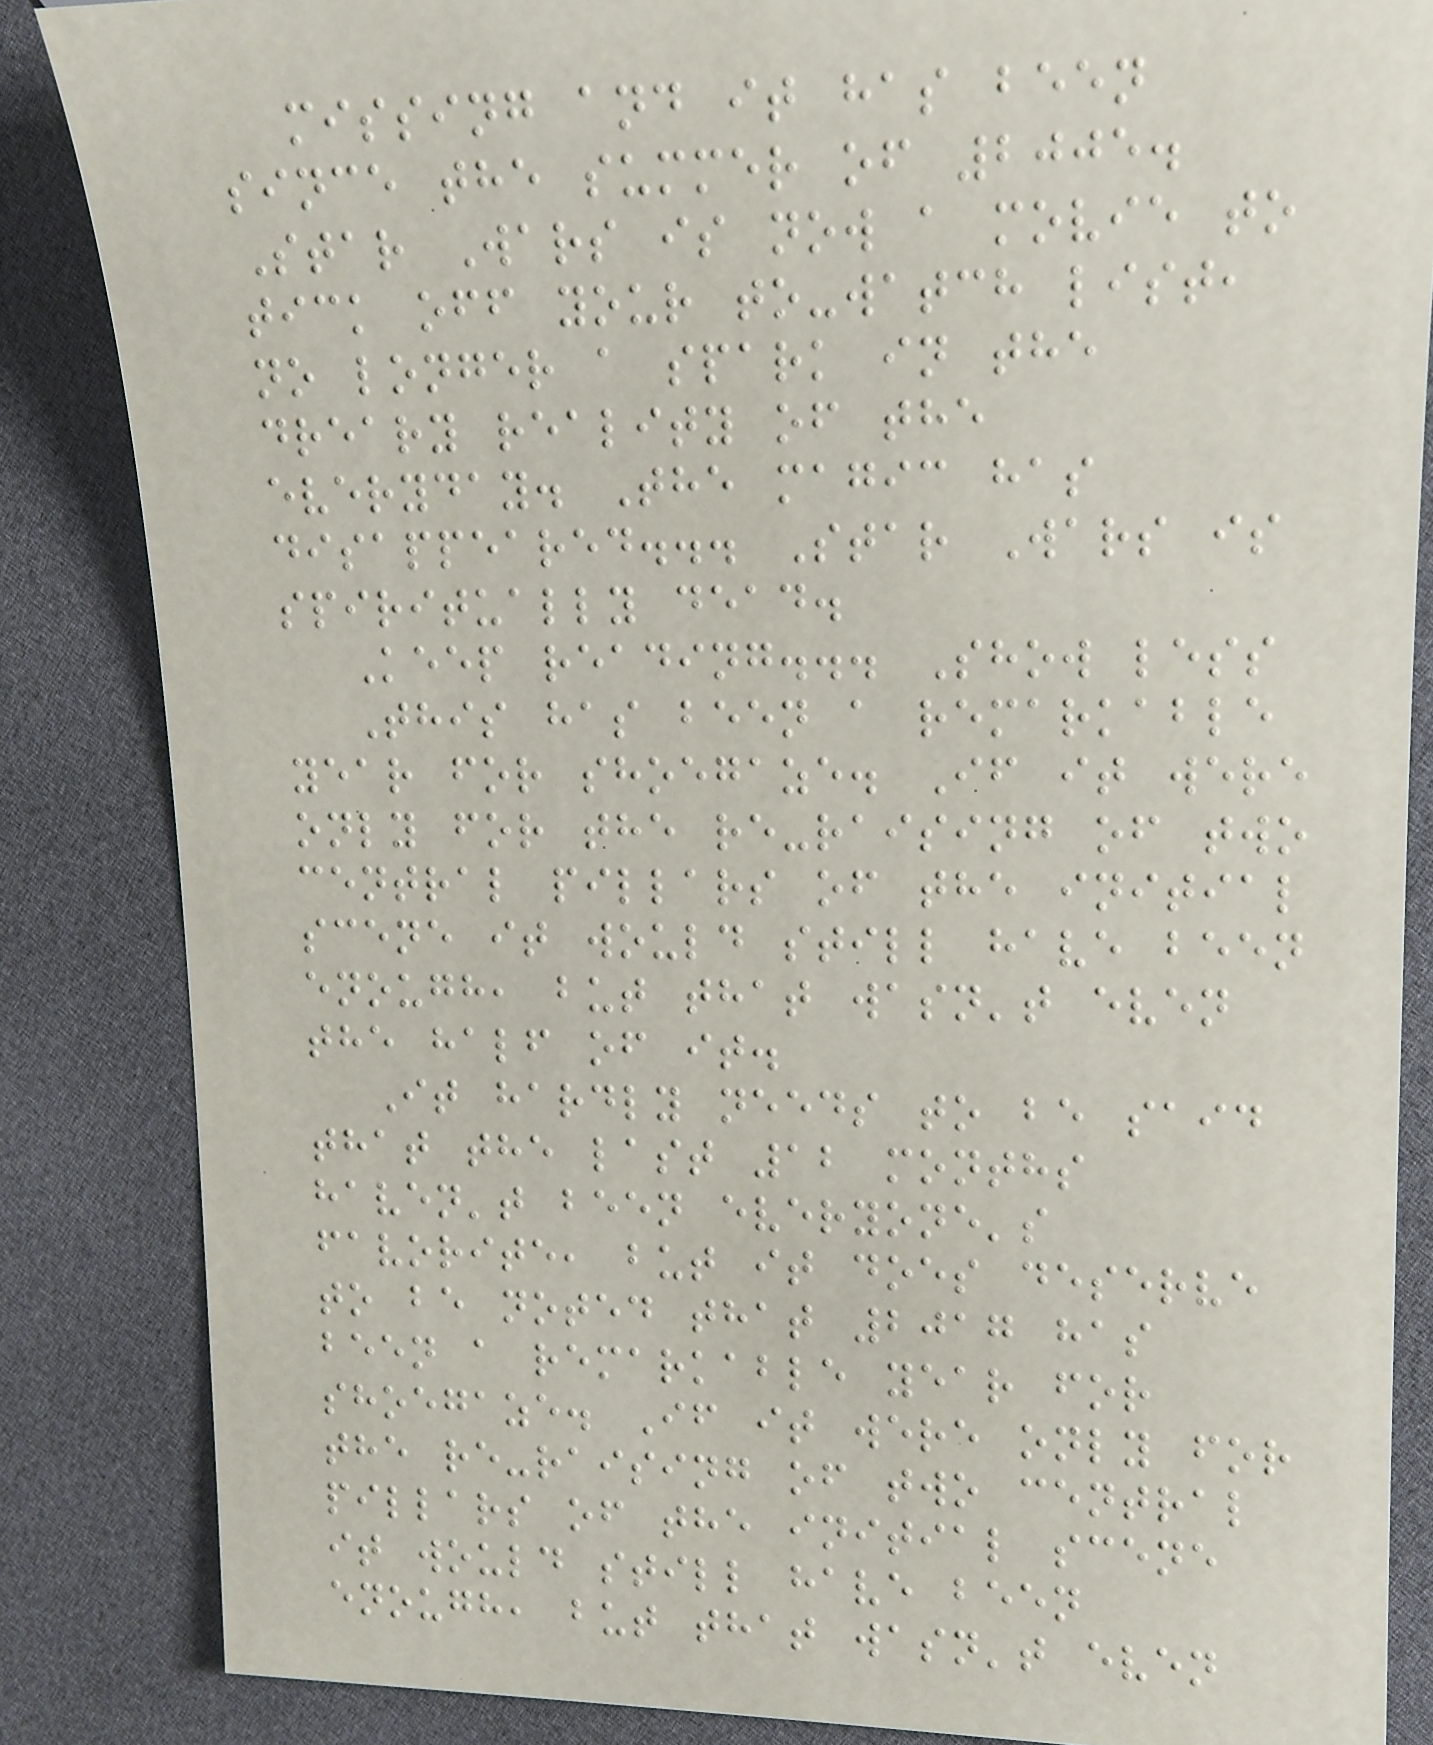missing and it has been
since the summer of 2005.
Star Wars is now a movie to
tick off your to-watch list,
no longer a spark in the
dreary reality of the
everyday. The magic has
disappeared... Star Wars is
spiritually dead.
Keep reading... Show less
This has been a remarkable
year for shoegaze. If it were
only for the re-raising of two
central pillars of the initial
scene it would still have been
enough, but that wasn't even
the half of it.
It hardly needs to be said
that the last 12 months
haven't been everyone's
favorite, but it does deserve
to be noted that 2017 has
been a remarkable year for
shoegaze. If it were only for
the re-raising of two central
pillars of the initial scene
it would still have been
enough, but that wasn't even
